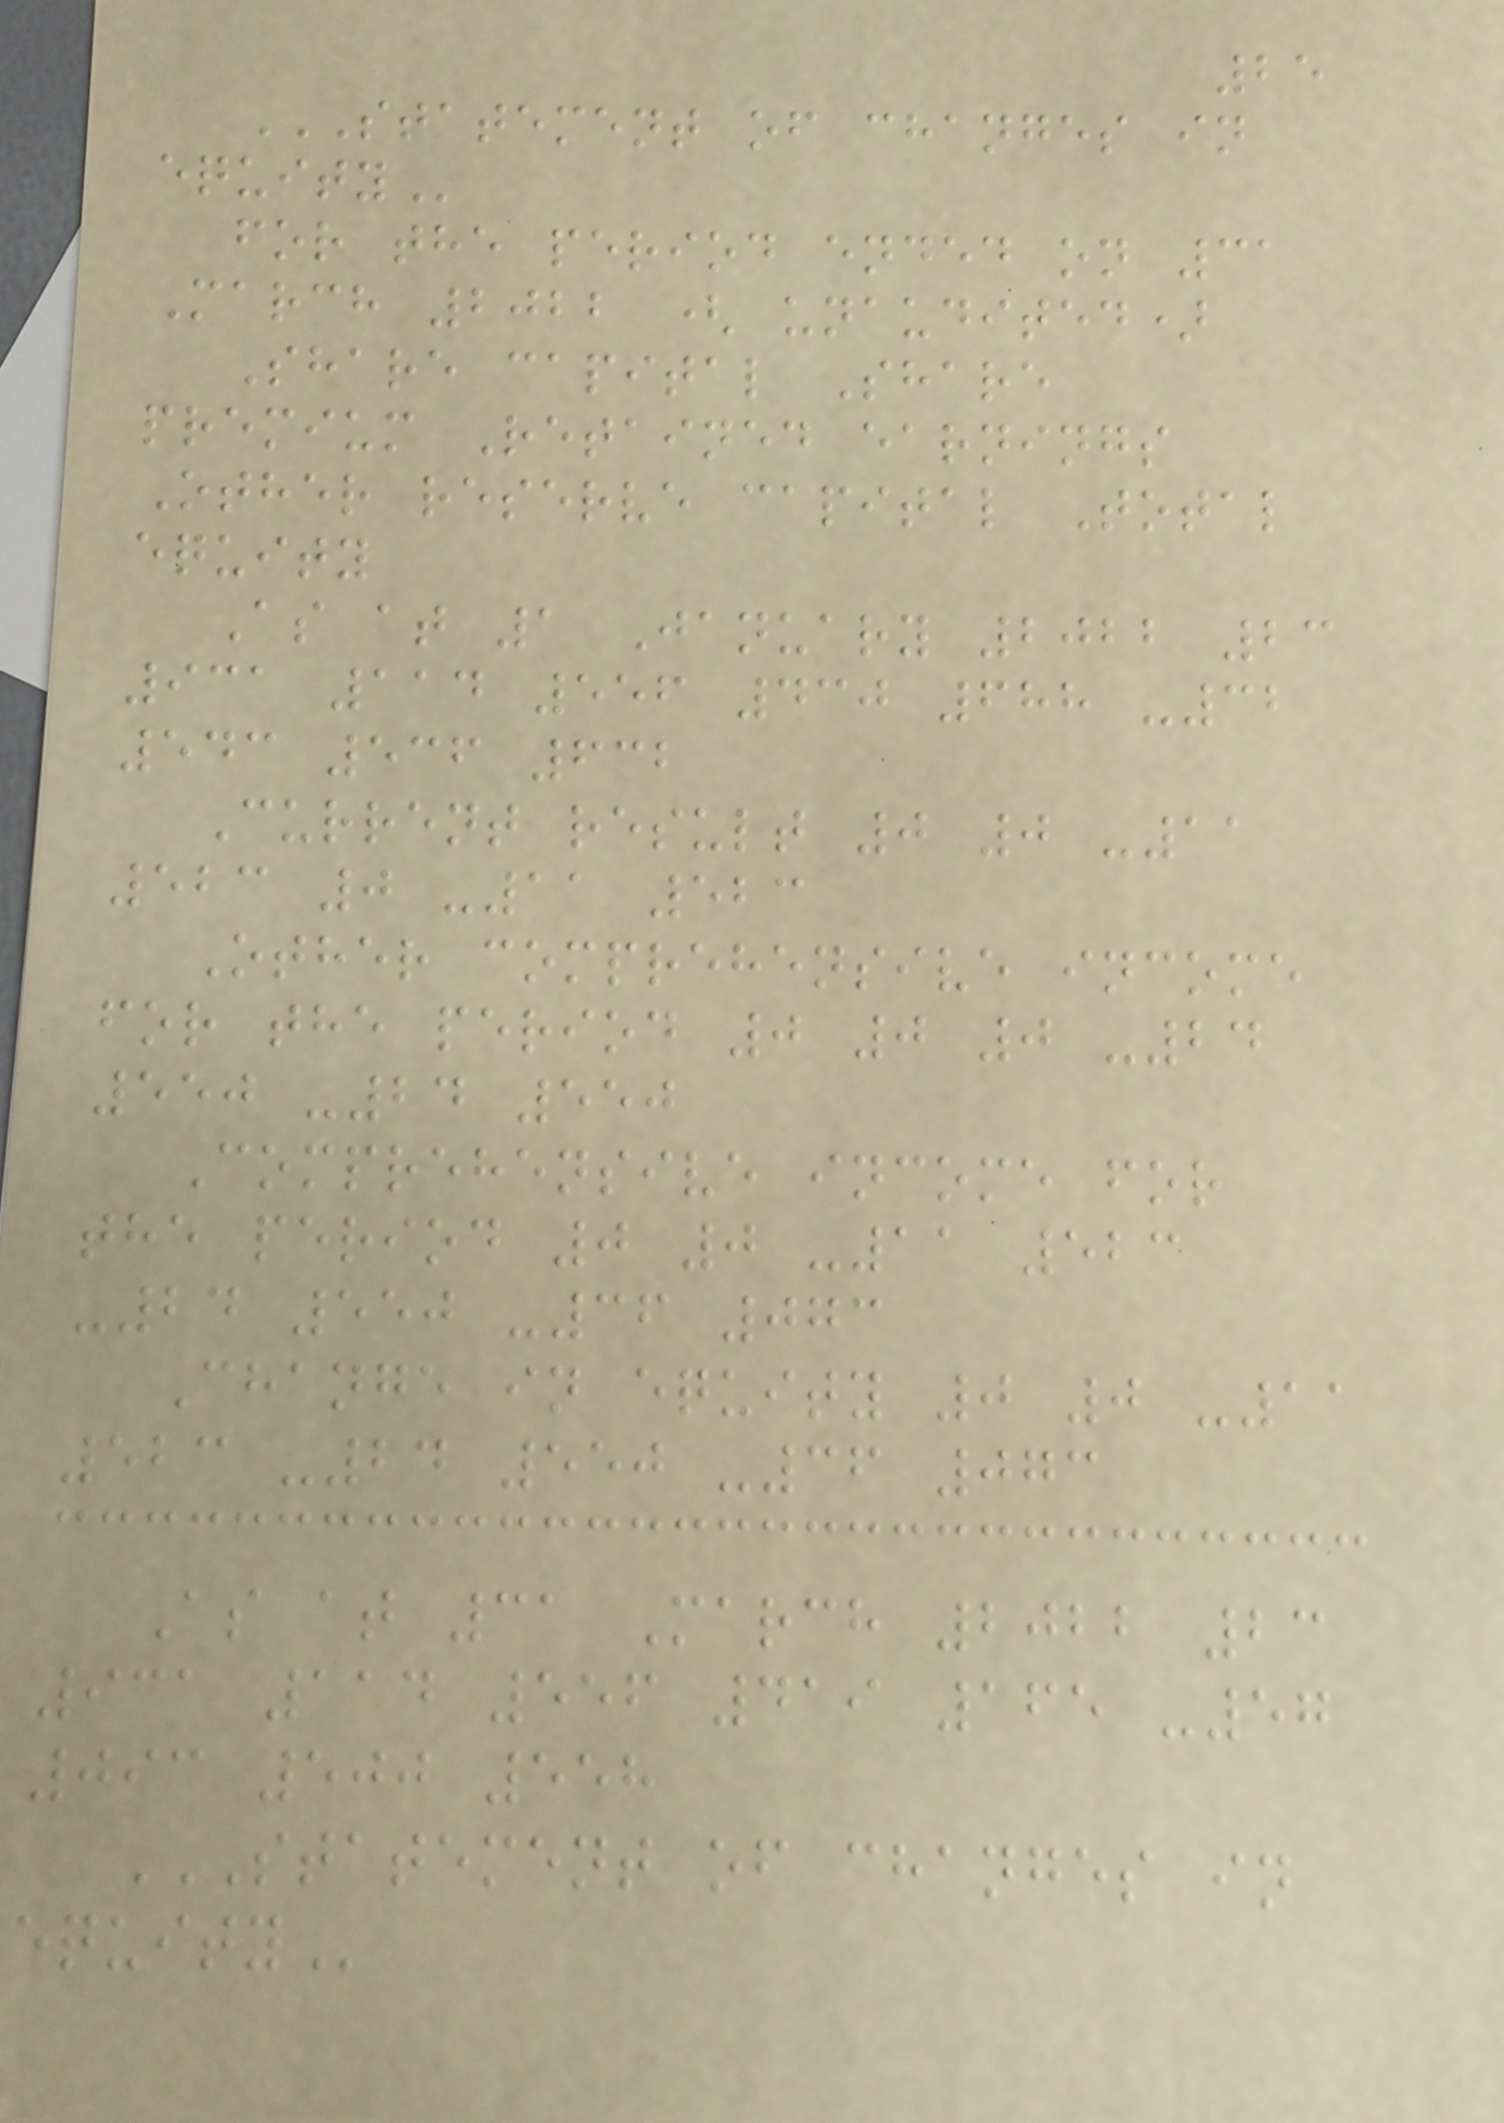25
STATEMENT OF CHANGES IN
EQUITY
for the period ended on 31
March 2022 ( unaudited)
Share capital Share
premium Retained earnings
Other reserve capital Total
equity
As at 1 January 2022 23
931 114 556 430 688 -32
543 536 632
Current result 0 0 -11
523 0 -11 523
Other comprehensive income
for the period 0 0 0 -24
550 -24 550
Comprehensive income for
the period 0 0 -11 523
-24 550 -36 073
Change in equity 0 0 -11
523 -24 550 -36 073
As at 31 March 2022 23
931 114 556 419 165 -57
093 500 558
STATEMENT OF CHANGES IN
EQUITY
